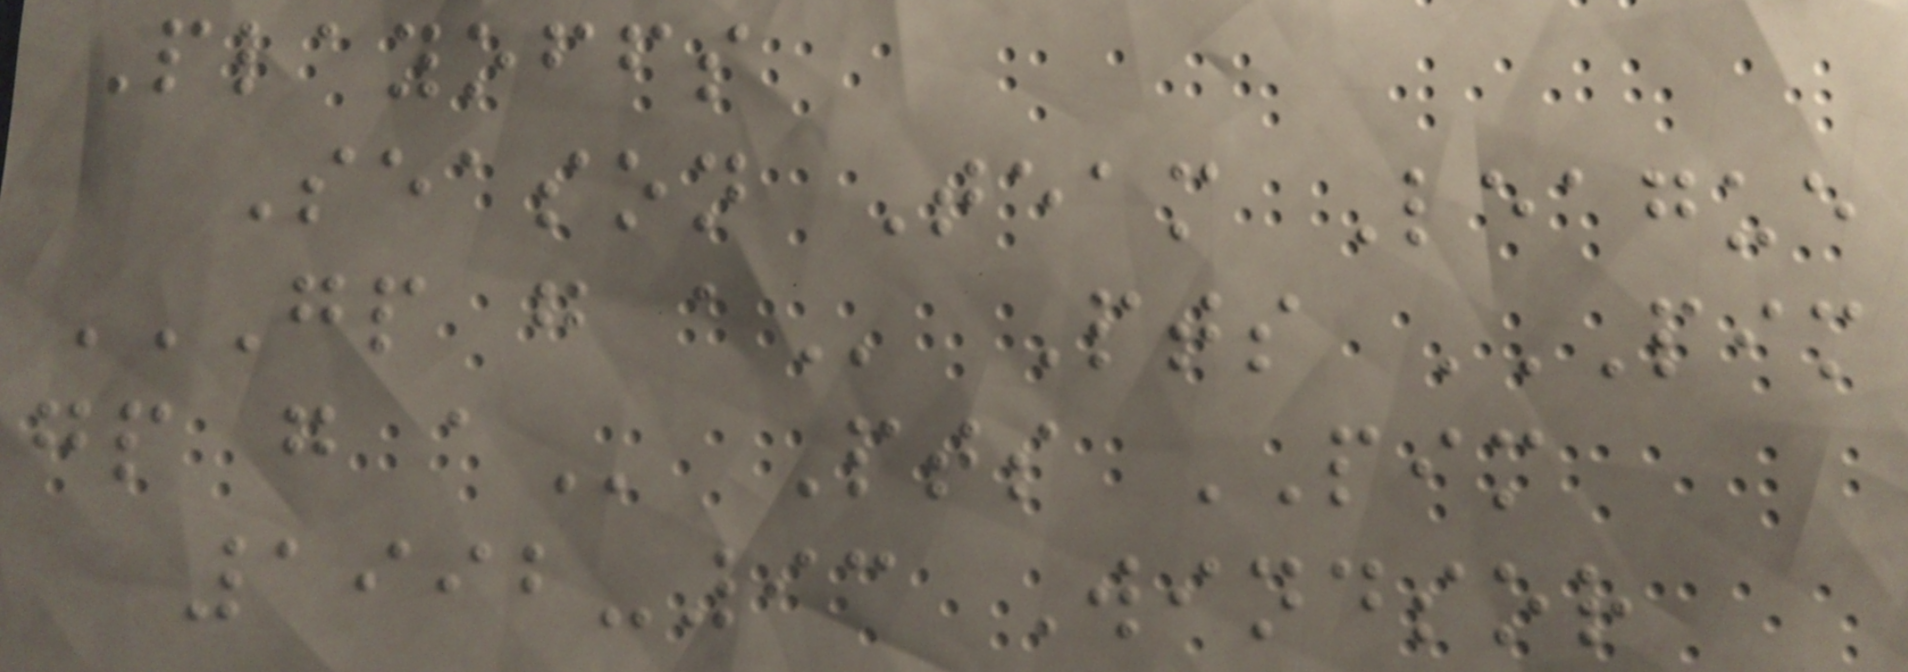Playoffs
Season Team League
GP G A Pts PIM
GP G A Pts PIM
1992-93 Windsor
